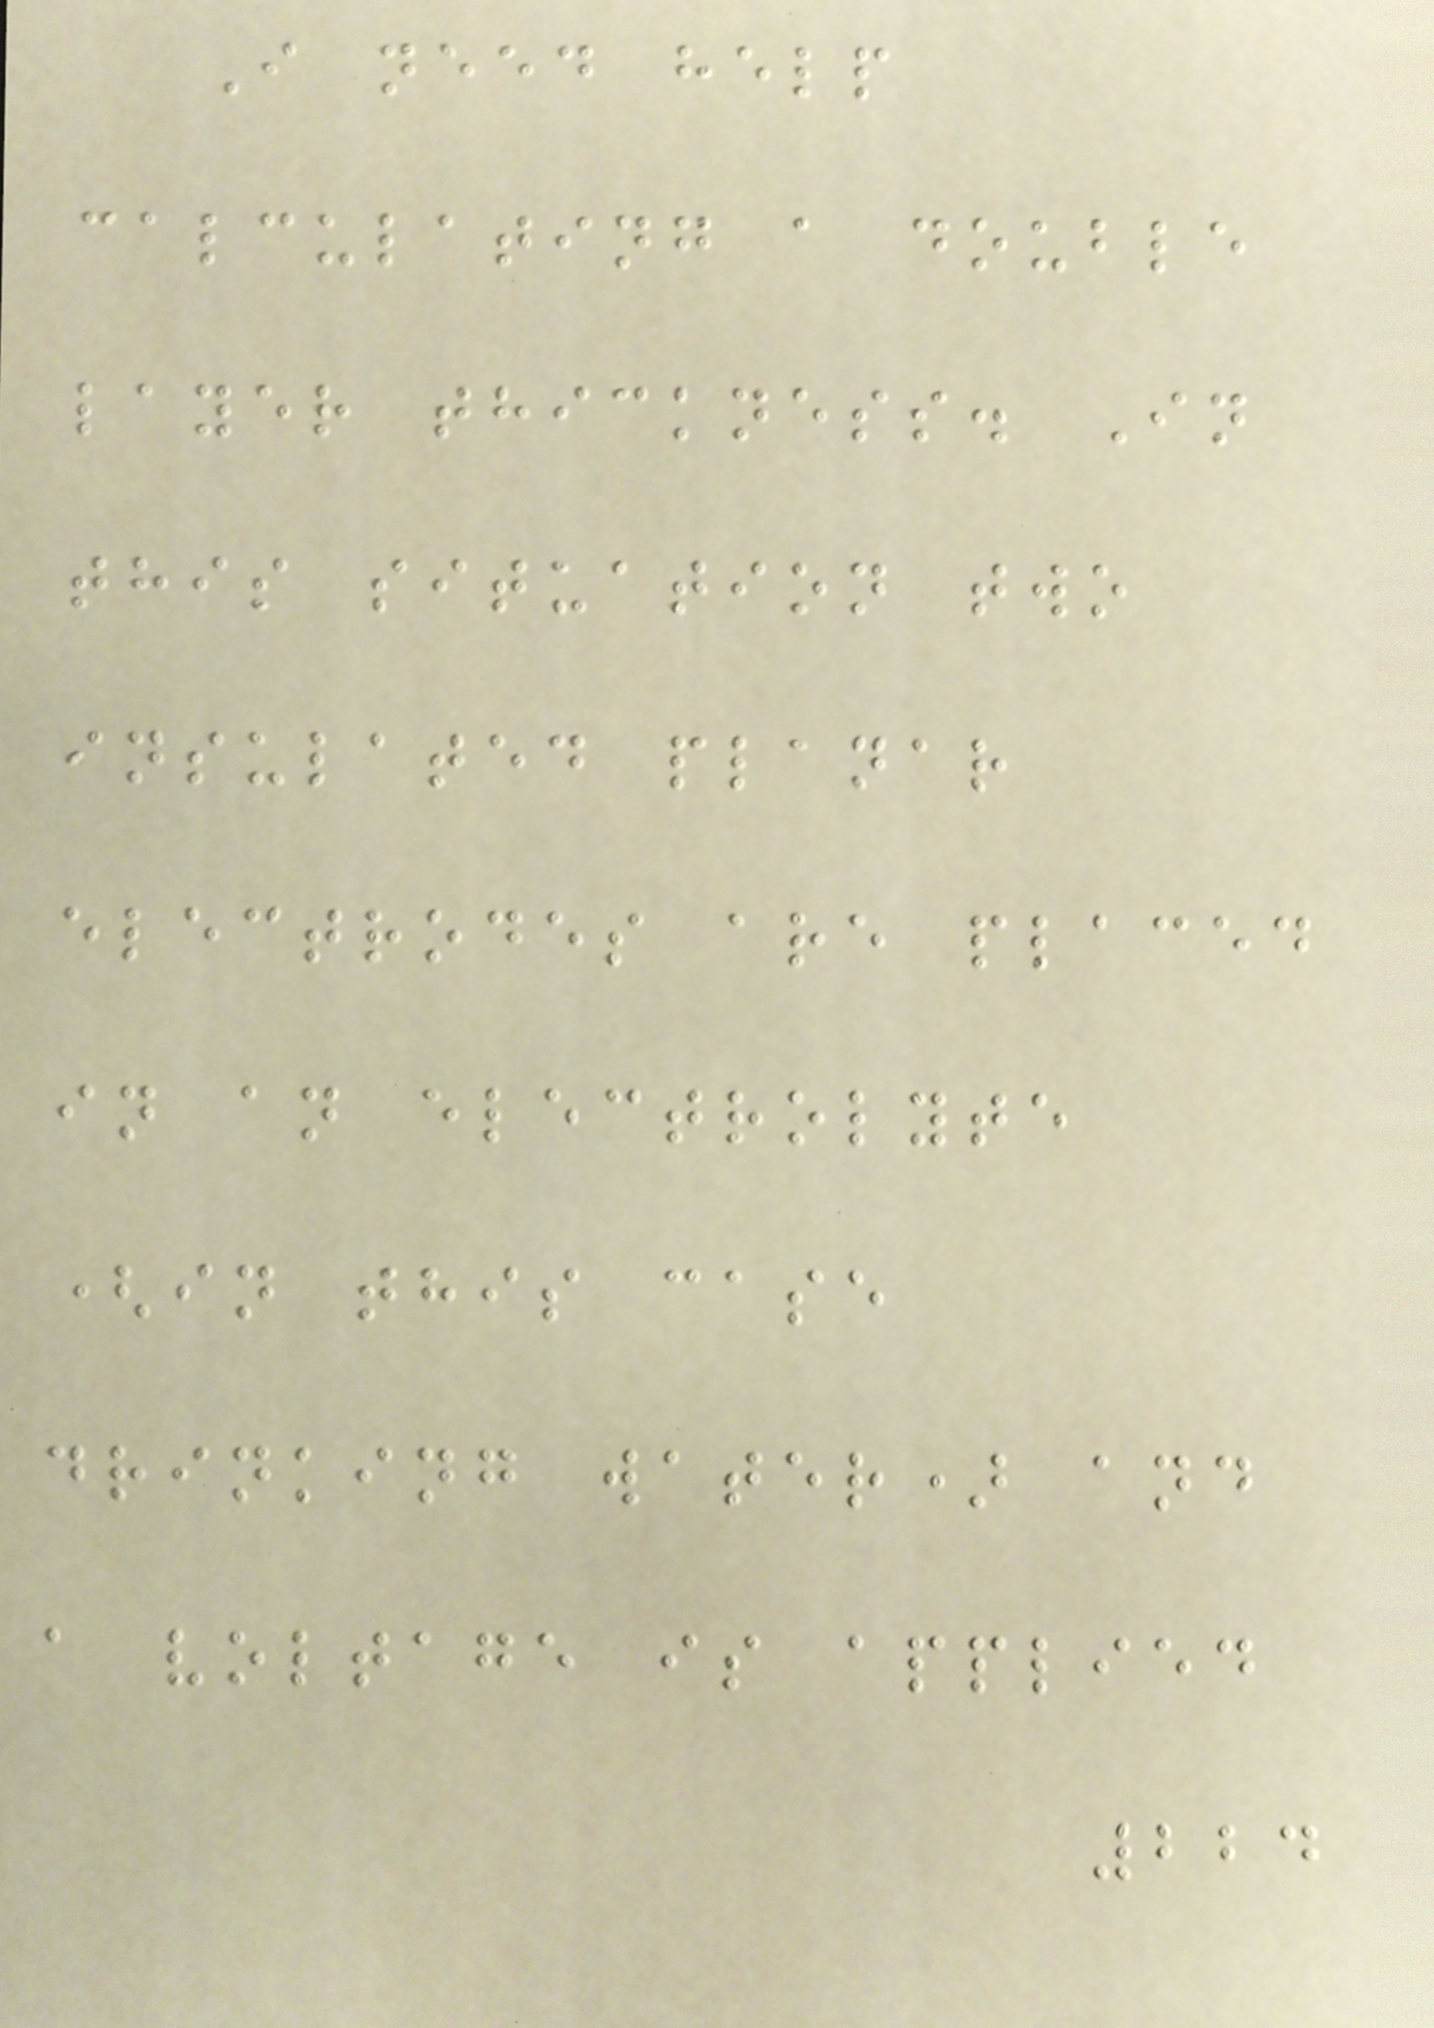I need help
calculating a double
layer thickness. In
this situation two
insulated planar
electrodes are placed
in an electrolyte
(in this case
drinking water) and
a voltage is applied
224
